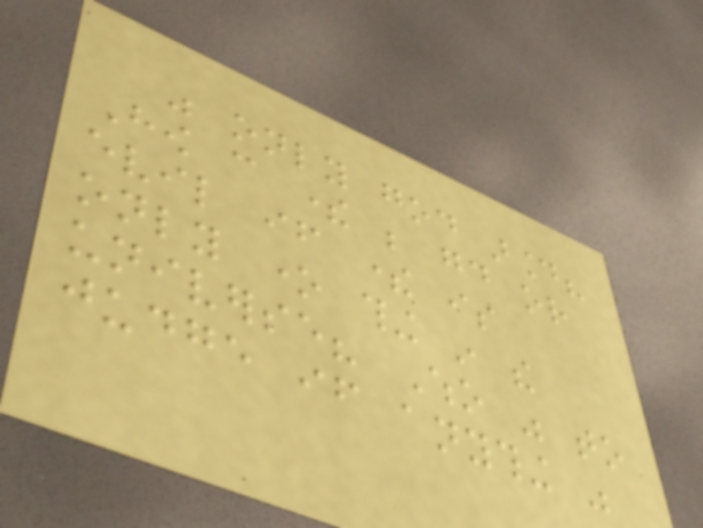was only god around?
How can there be good or
evil if there is
only one thing in the
universe? Who was to
judge if anything was
